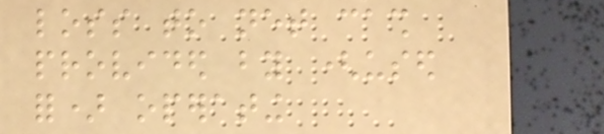loss to net cash
provided by (used
for) operating
